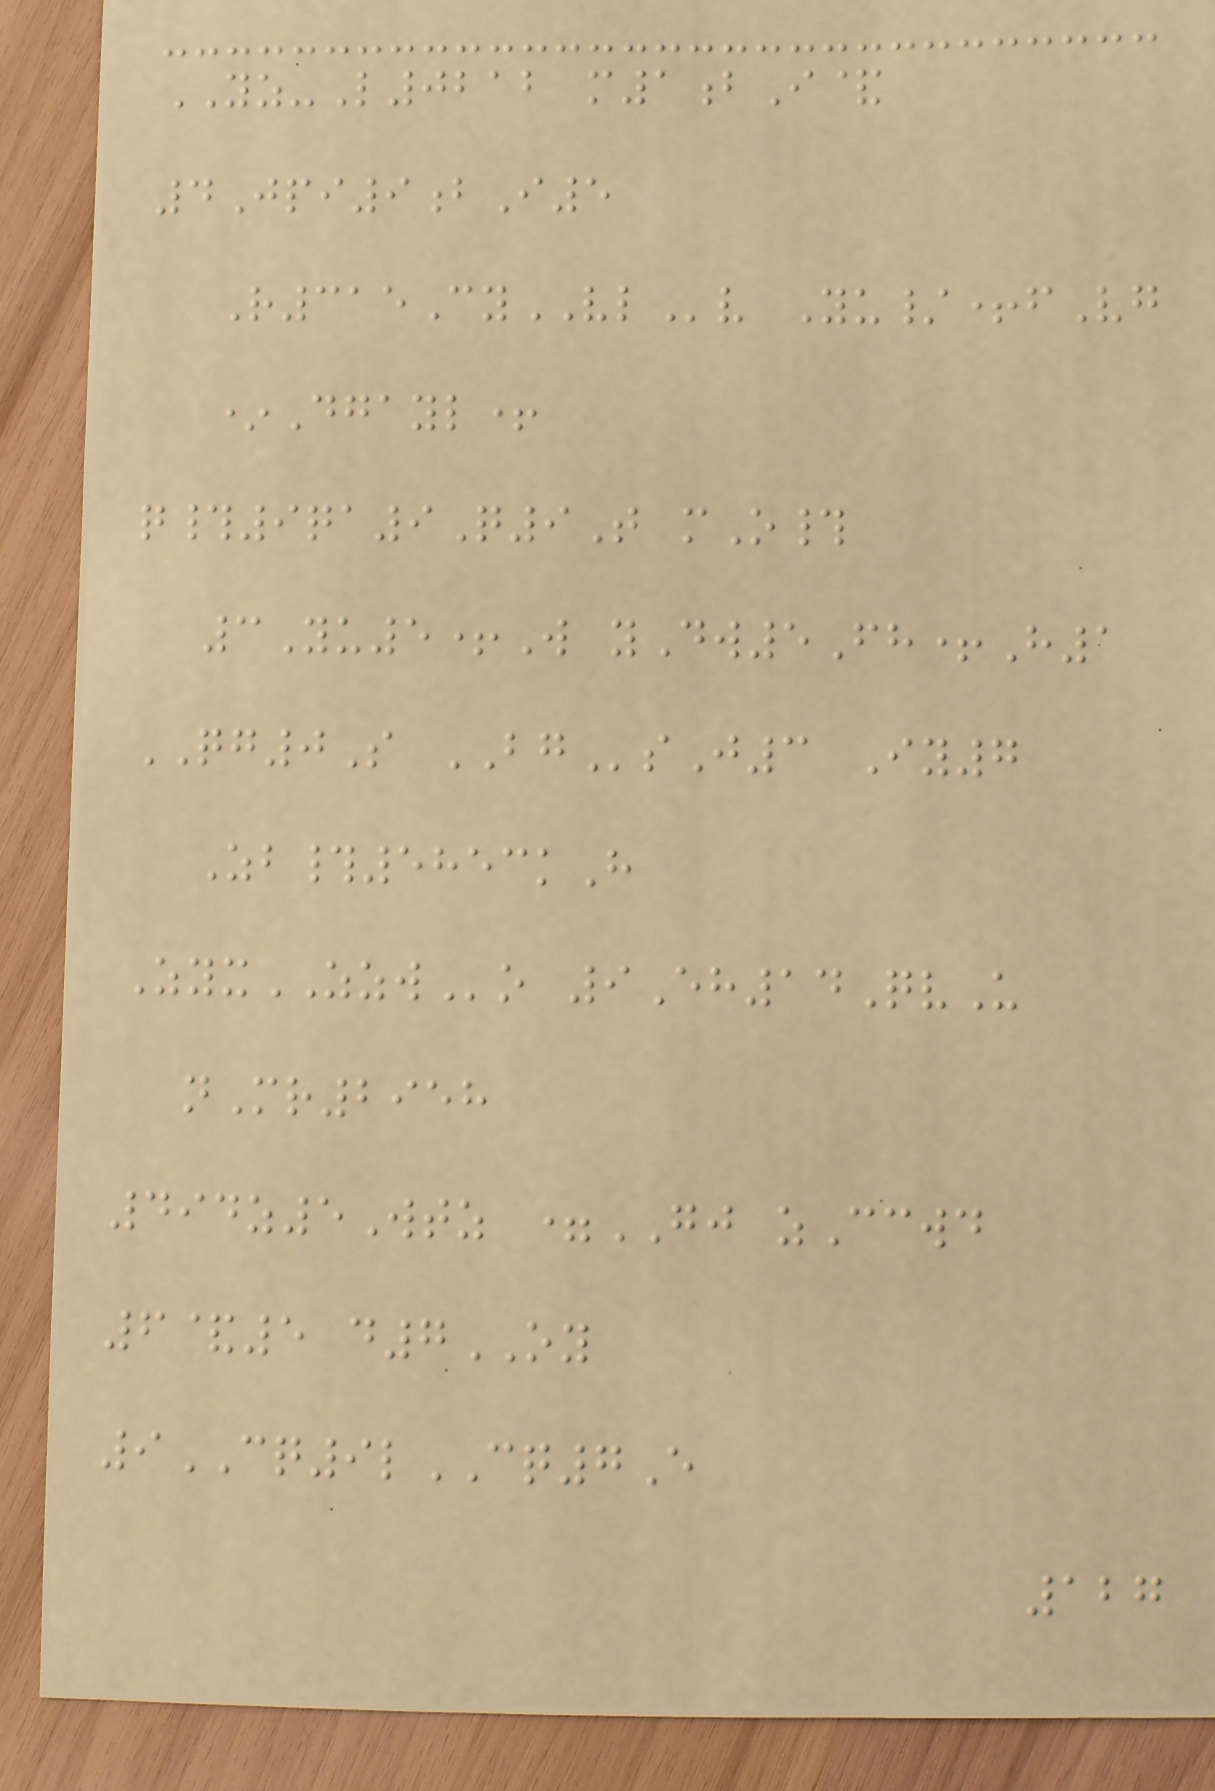YZ-L0212 m1bI&
4Jpi9bI5
R315CyVLv Yu/+fVg
*Dgayl+
q#9qa9Q9T mO#
3Yu5+W yDw5Fh+H1
QG0S BGsJ3 Iy7
Zb#5853kH
ZyxZZWo 9Eh14QvU
nMr2958
494z5Wtz =GJ zCcwd
6&5 d7OY
9CQ9lCQ7E
127
